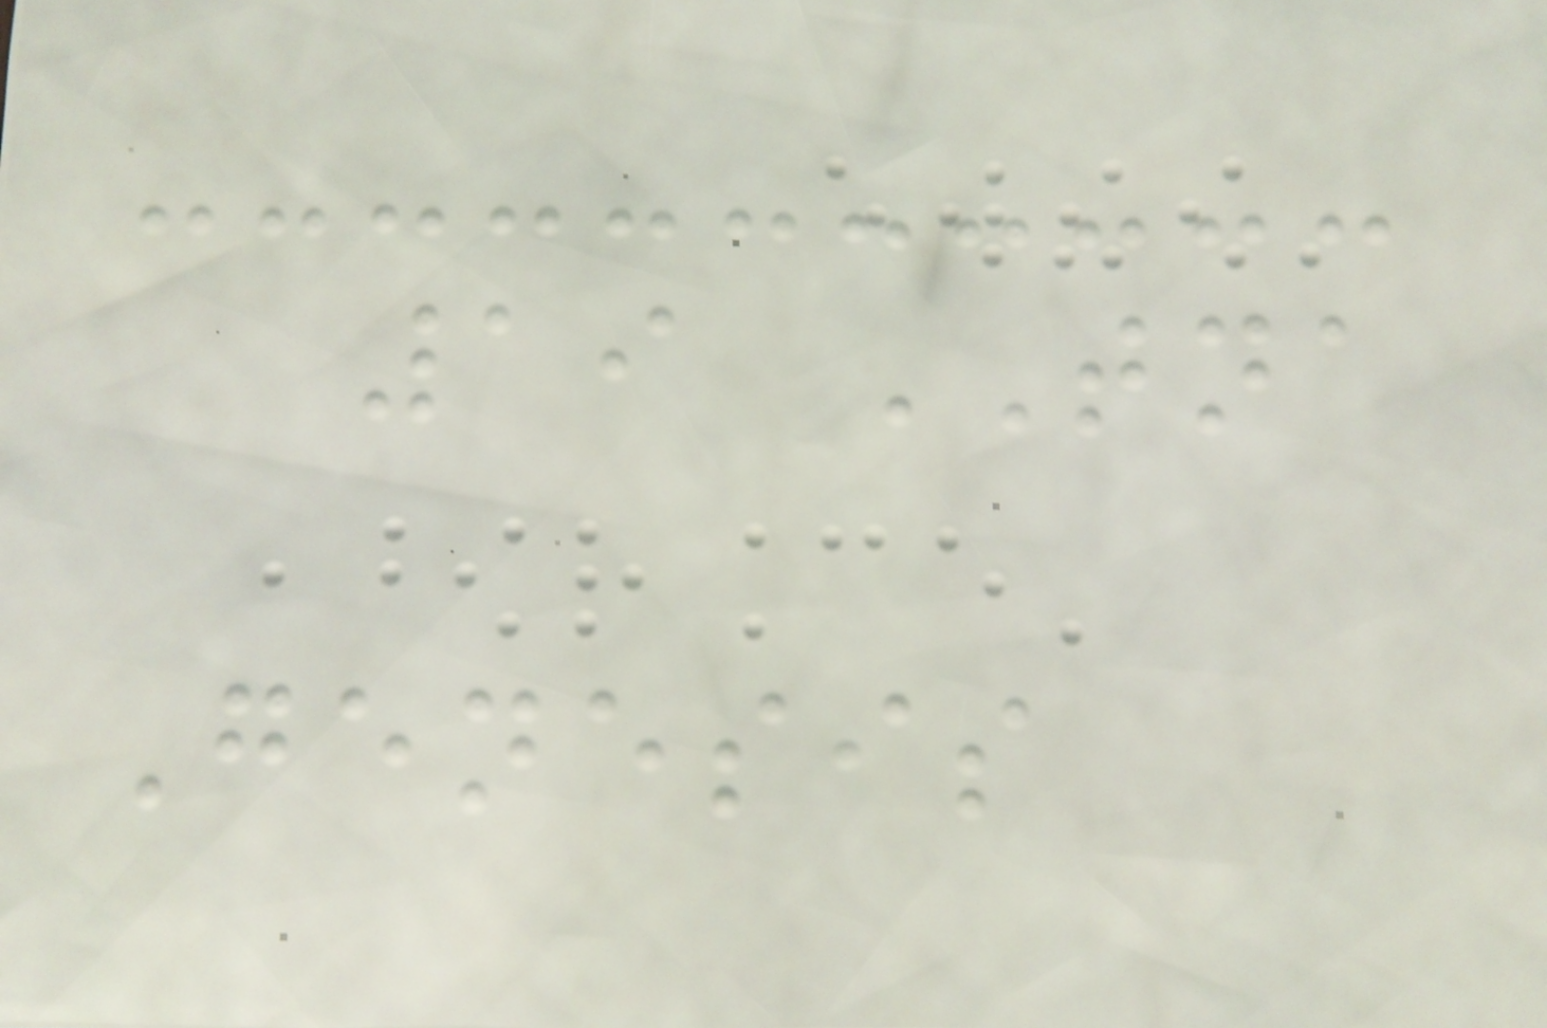19 TNA
Genesis
